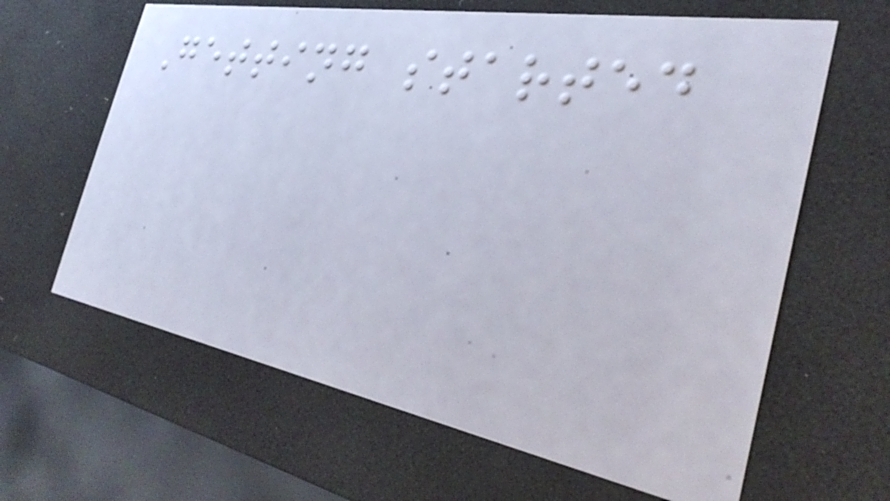Getting started
